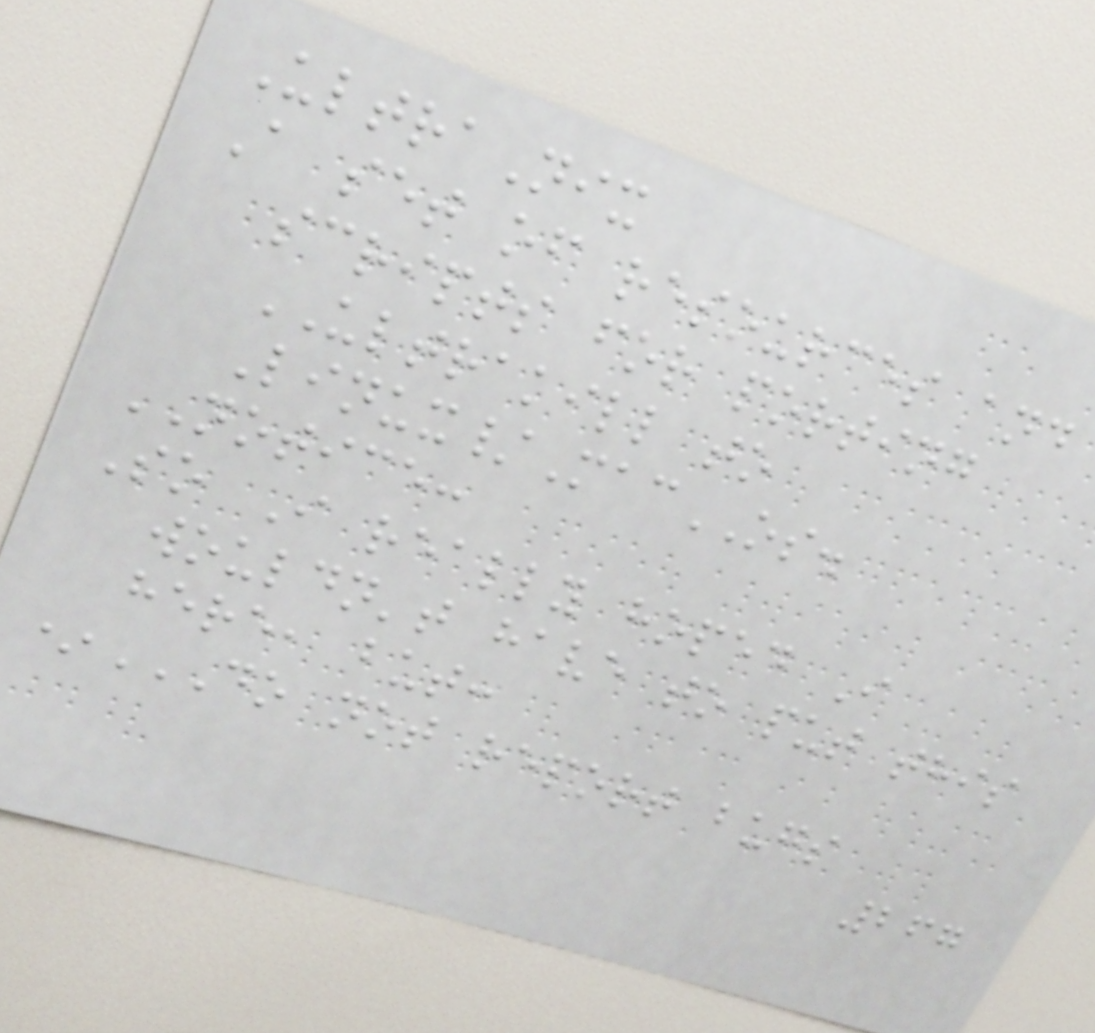UltraNix
A set of resources and
scripts for porting
ULTRAKILL to
Linux/MacOS.
NOTICE:
So I really hoped I
wouldn't have to put this
here, but:
*DO NOT REPORT BUGS
267
